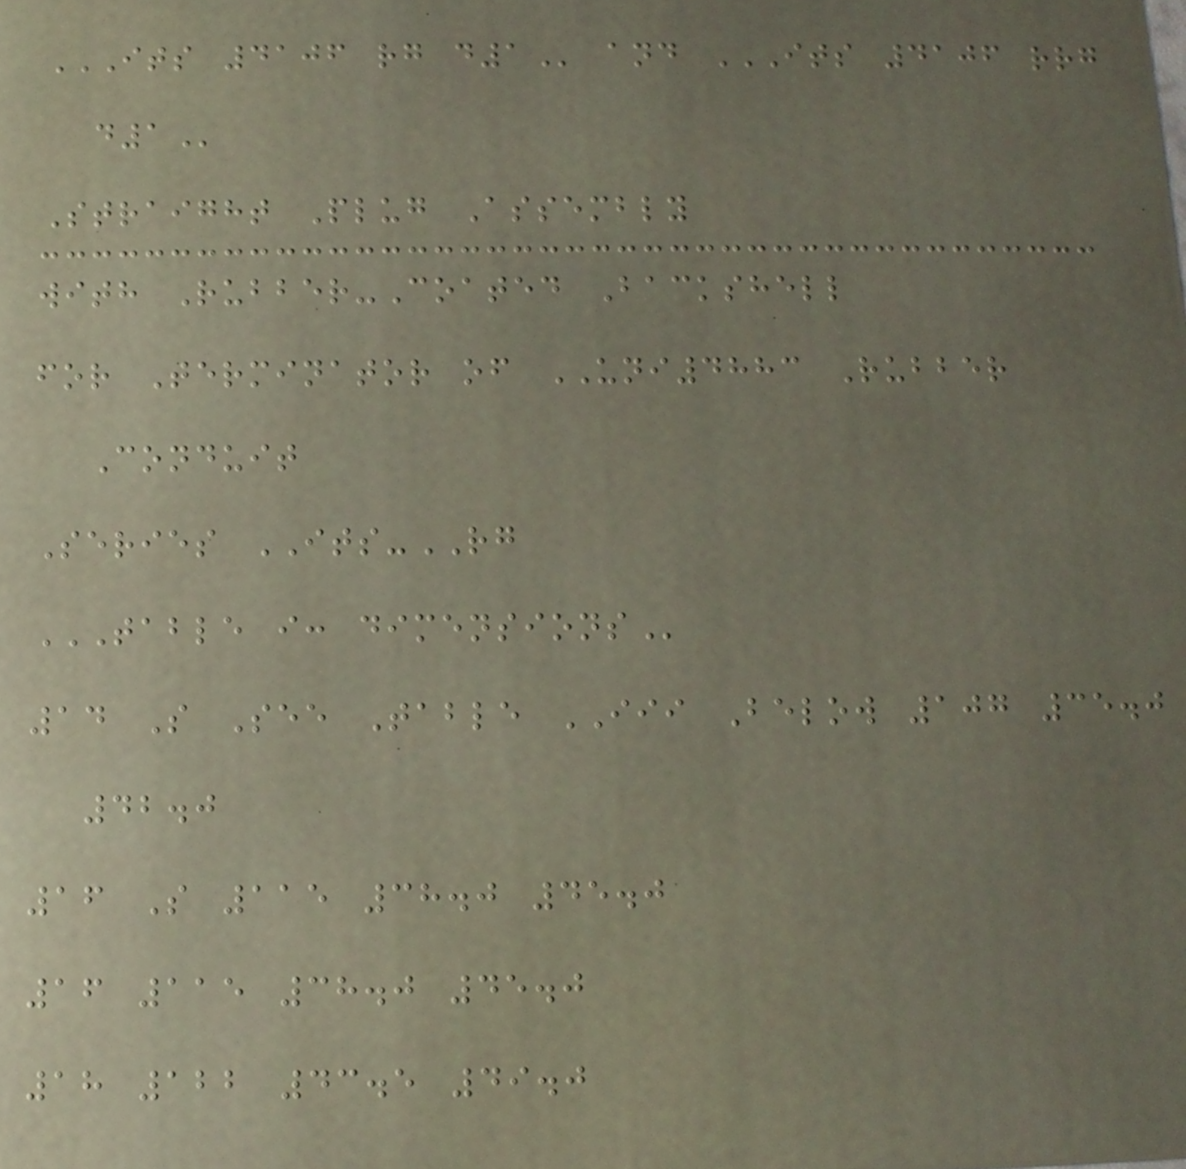ITS 4106 RG D1 and ITS 4106 RRG
D1
Straight Plug Assembly
with Rubber-Coated Backshell
for Terminator of UNI4883 Rubber
Conduit
Series ITS-RG
TABLE I: DIMENSIONS
14 S See Table III Below 107 35.0
42.0
16 S 115 38.0 45.0
16 115 38.0 45.0
18 122 43.5 49.0
